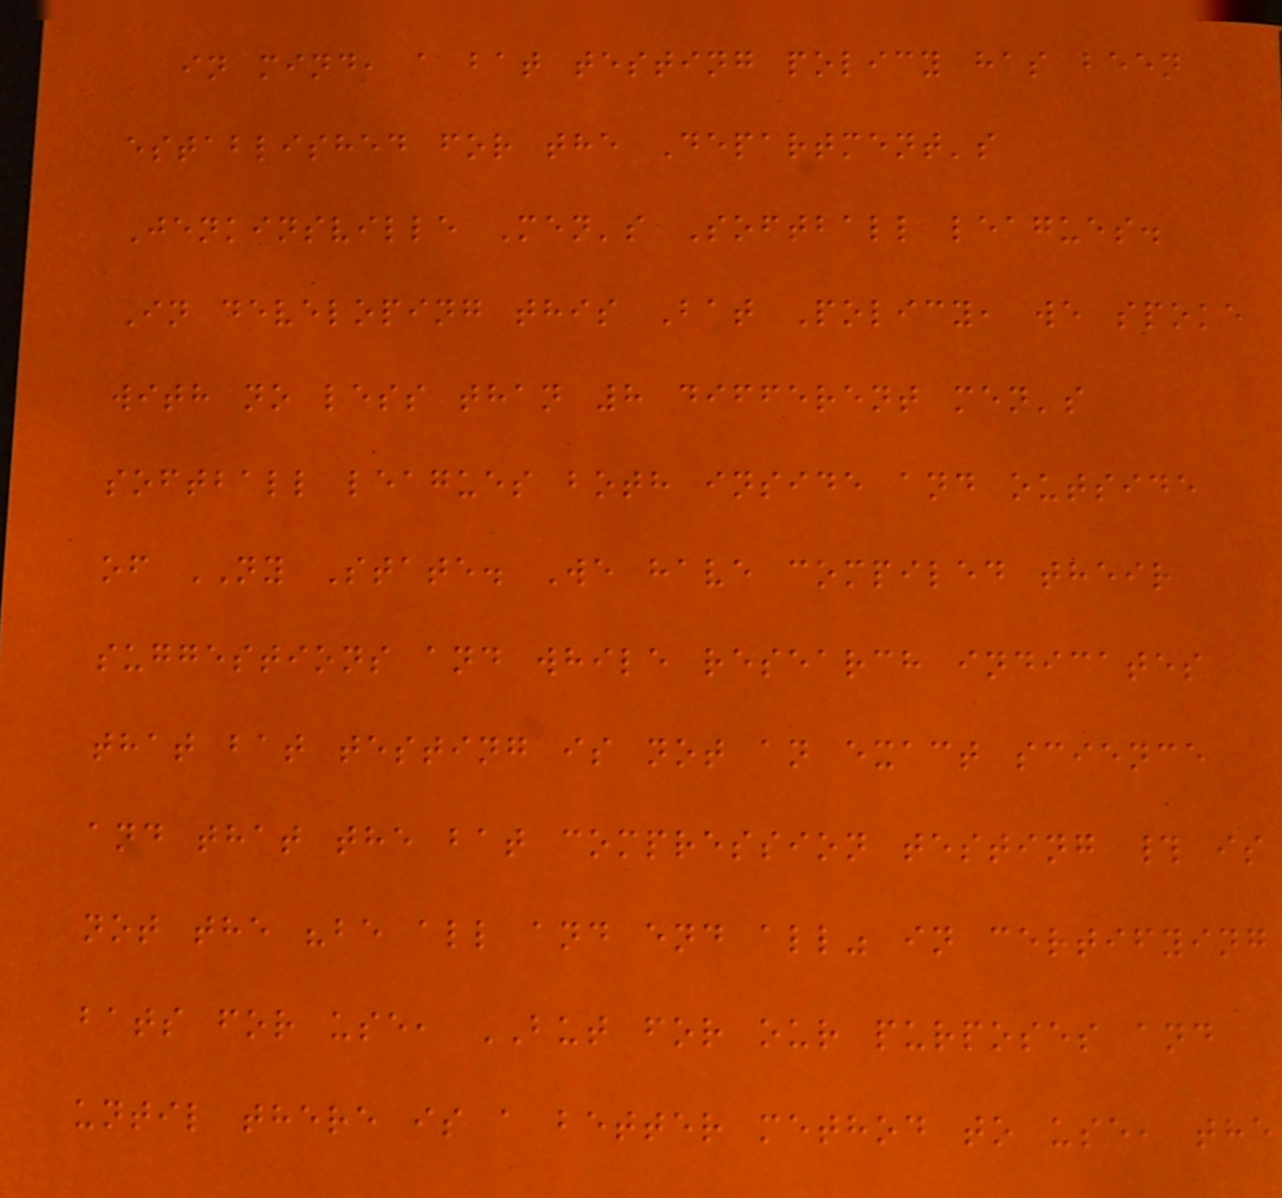in mind, a bat testing policy has been
established for the Department's
Jenkinsville Men's Softball leagues.
In developing this Bat Policy, we spoke
with no less than 8 different men's
softball leagues both inside and outside
of NY State. We have compiled their
suggestions and while research indicates
that bat testing is not an exact science
and that the bat compression testing # is
not the "be all and end all" in certifying
bats for use, BUT for our purposes and
until there is a better method to use, the
